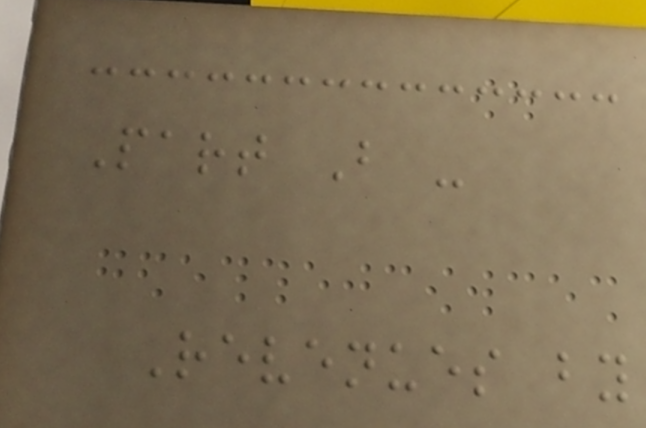Part B -
Revenues by
